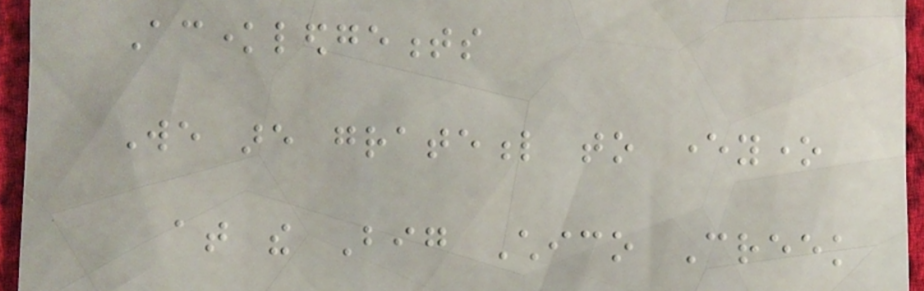Acknowledgements
We are grateful to everyone
at the Big Chico Creek
